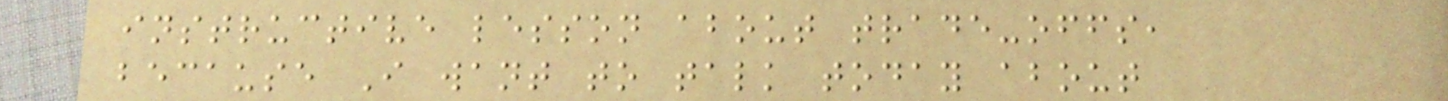instructive lesson about trade-offs,
because I want to talk today about
